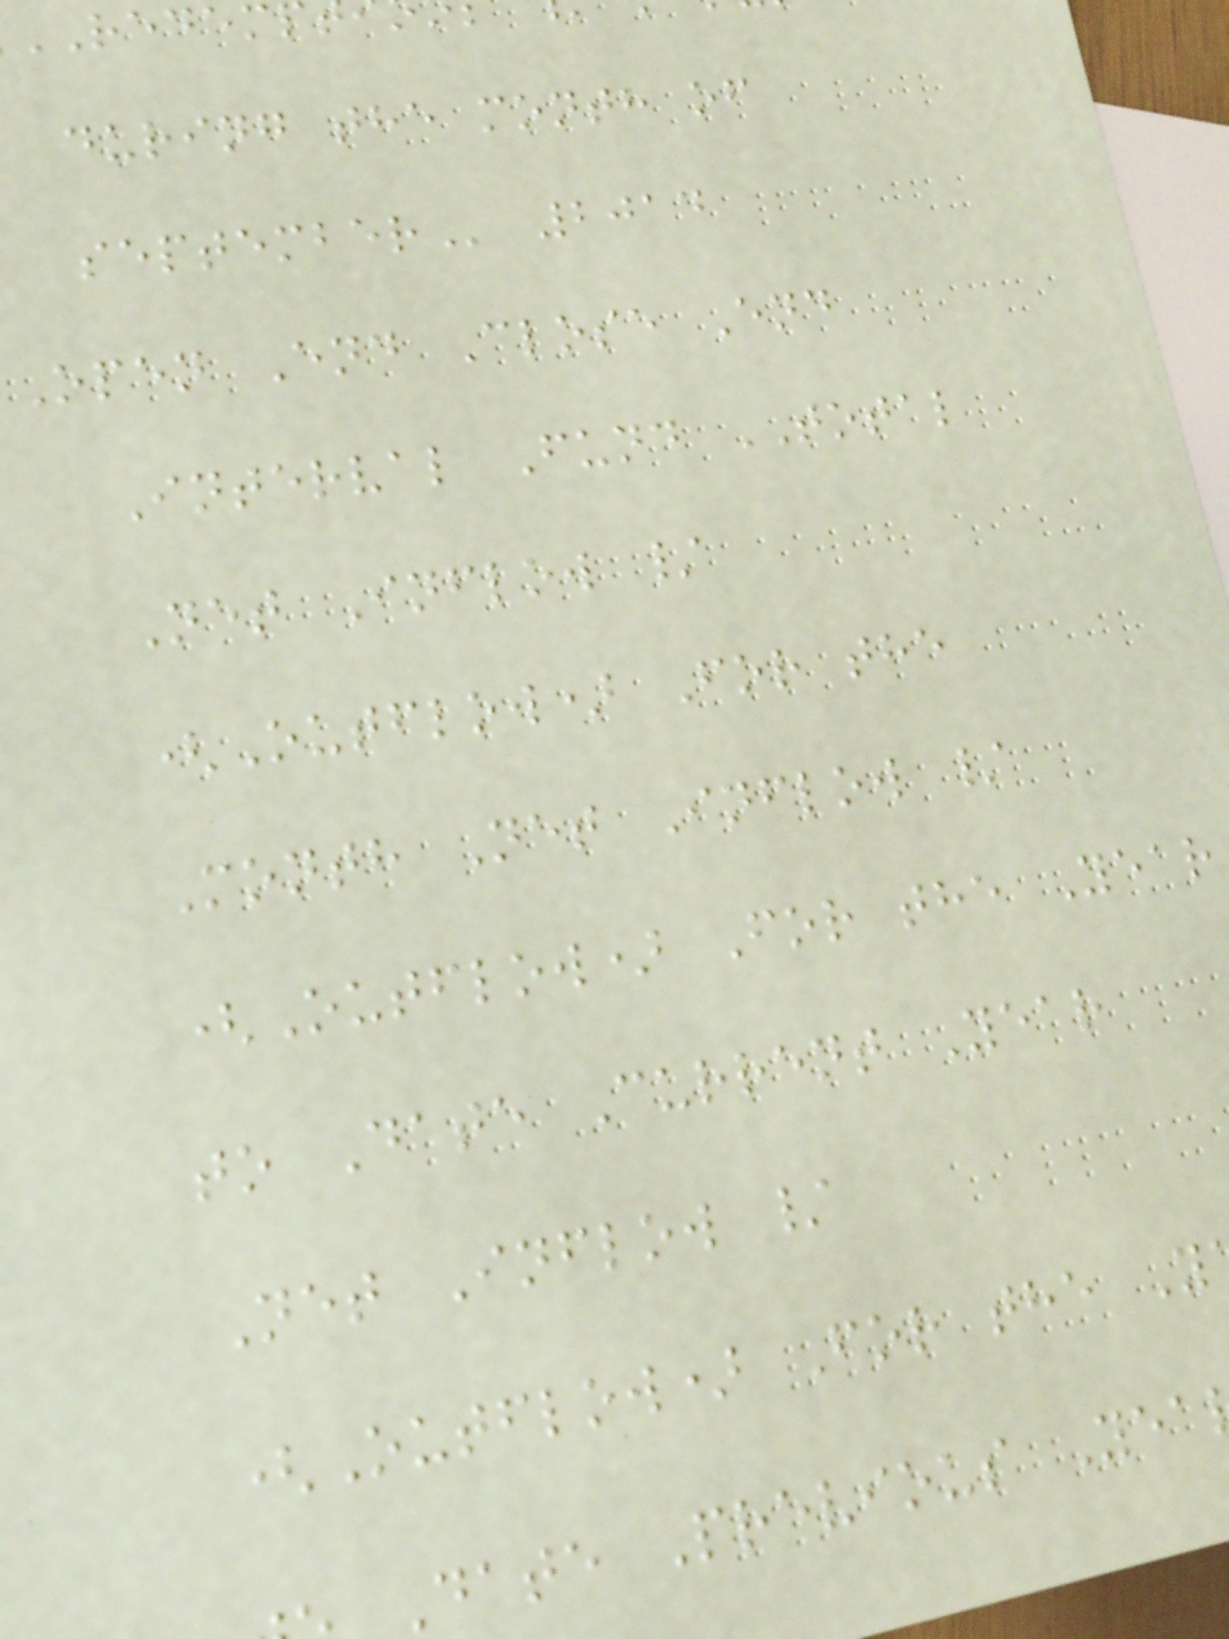during the month of
2014
Open End Close End
Interval Fund TOTAL
Net Inflow /
(Outflow) For the
Month Net Inflow /
(Outflow) For the Year
to Date Current Year
Net Inflow /
(Outflow) For the Y
Date Previous Yea
